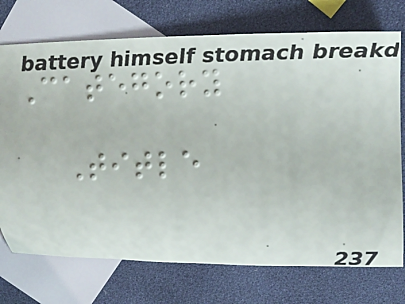Category
Title
